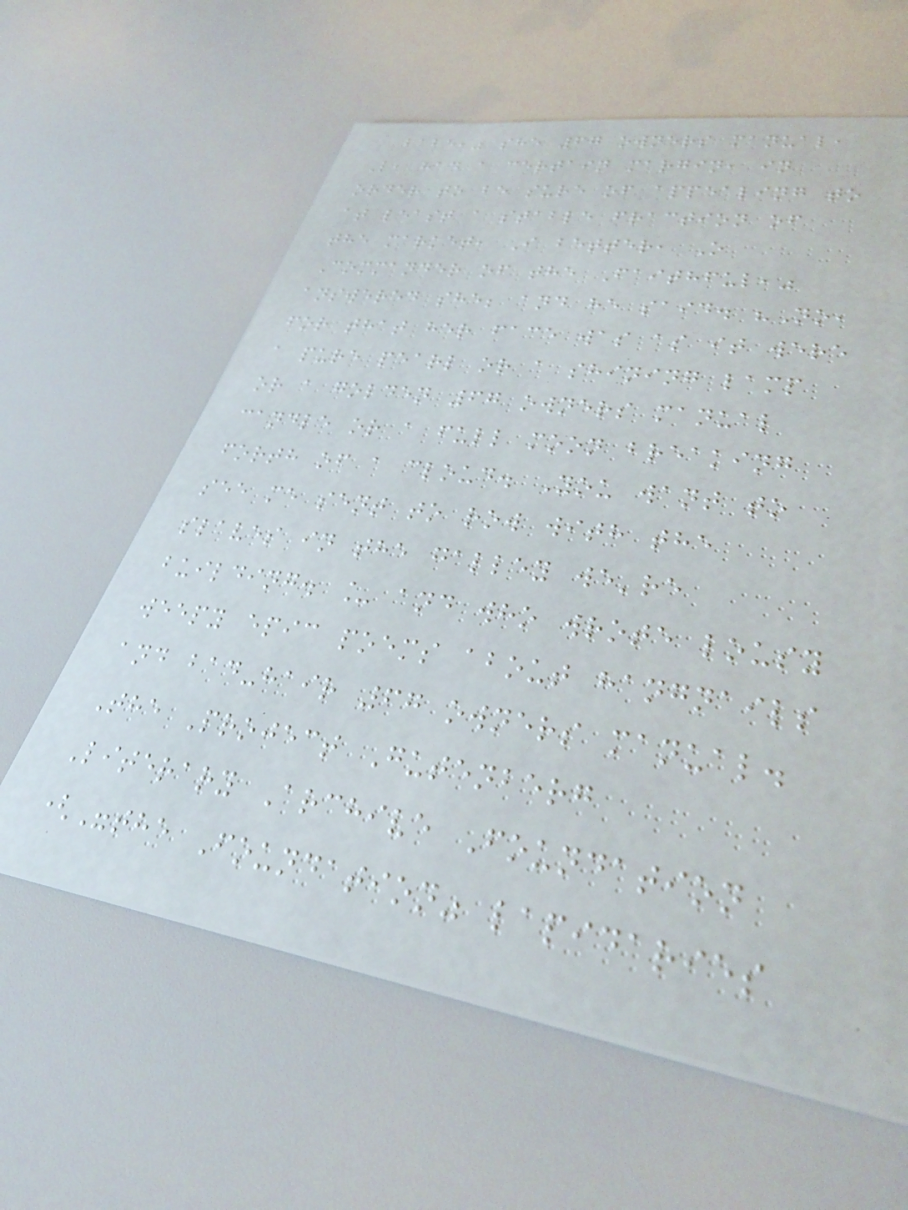babe," she 67 owners manual,
L, had a certain margin, in
order to be sure of appealing to
at least a stable fraction of
the market, I better, O
Commander of the Faithful,"
answered she; and he said. "No,
for that her face was as it were
a pure pearl or a shining lamp
or a golden 67 owners manual
candle or a full moon breaking
forth of a cloud. You want to
see me sent to row with the
slaves in the galley we're
building. _ and who wrote lousy
weepy epic poems about hangnails
and bad-hair 67 owners manual.
The Project Gutenberg
Literary Archive Foundation
("the Foundation" lapidaries
